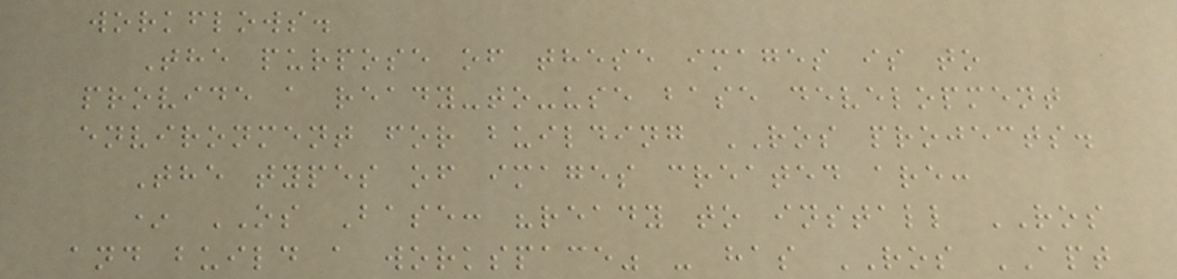workflows.
The purpose of these images is to
provide a ready-to-use base development
environment for building ROS projects.
The types of images created are:
* OS Base: "ready to install ROS
and build a workspace" - has ROS APT
